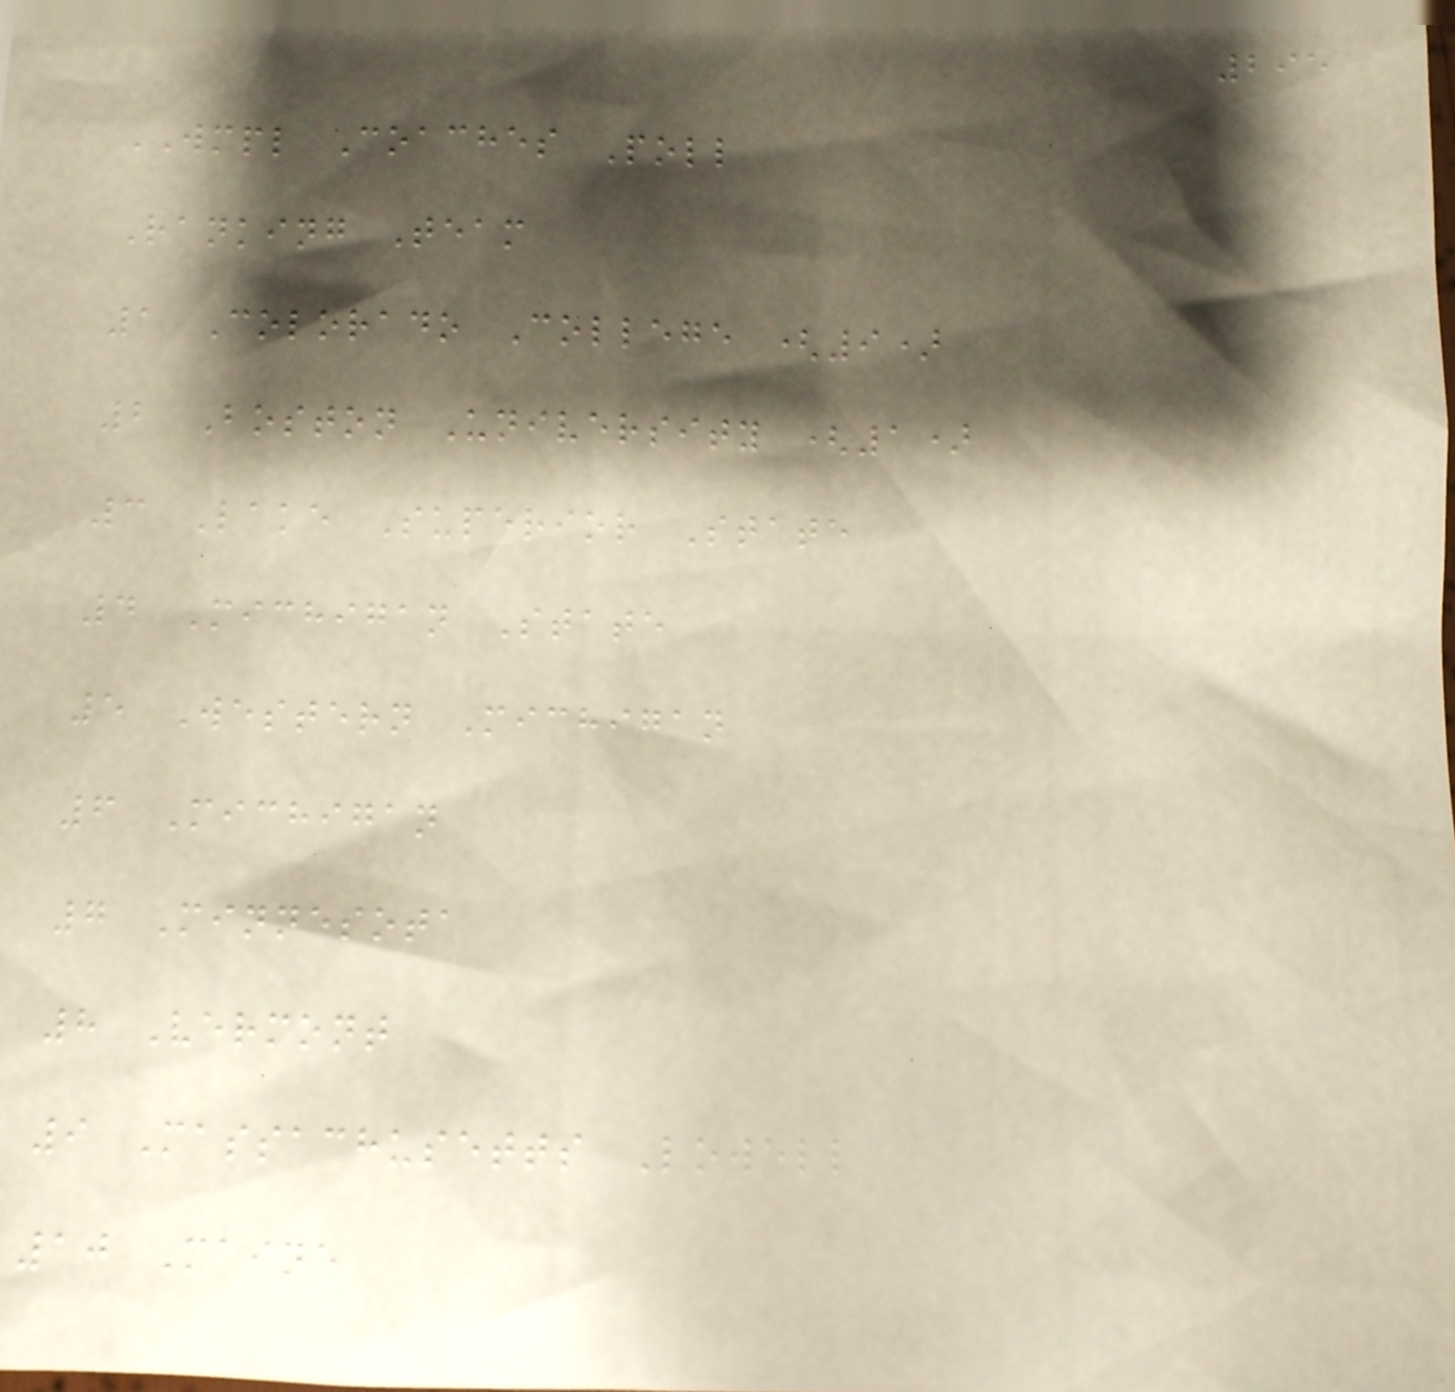295
WMPL Coaches Poll
Ranking Team
1 Colorado College (9)
2 Boston University (1)
3 Lake Superior State
4 Michigan State
5 Western Michigan
6 Michigan
7 Minnesota
8 Vermont
9 Massachusetts Lowell
10 Maine
